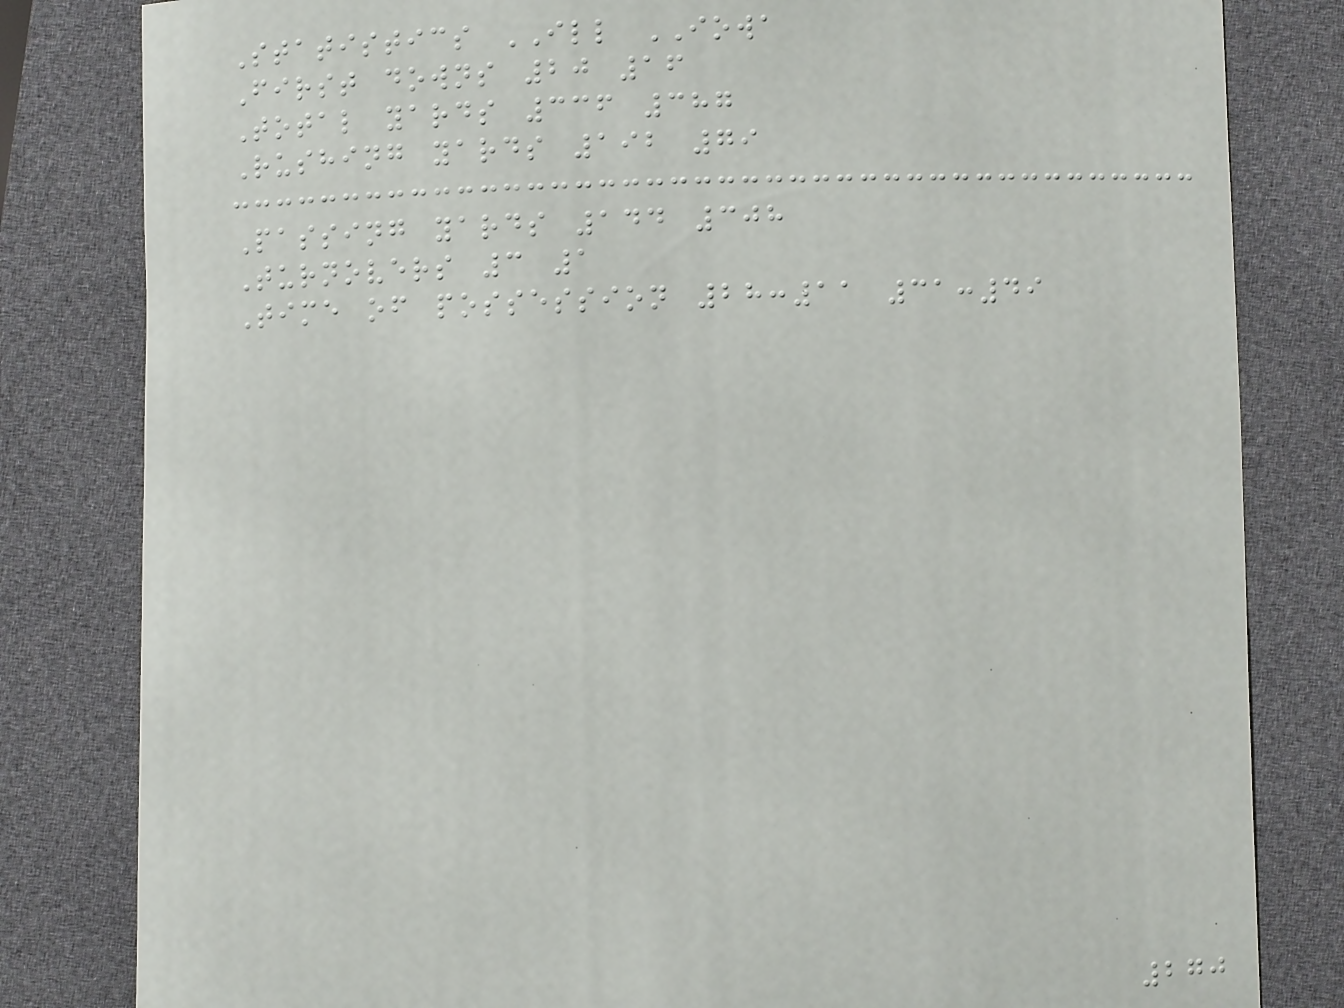Statistics ILL IOWA
First downs 20 16
Total yards 336 387
Rushing yards 192 79
Passing yards 144 308
Turnovers 3 1
Time of possession 28:11 31:49
270
